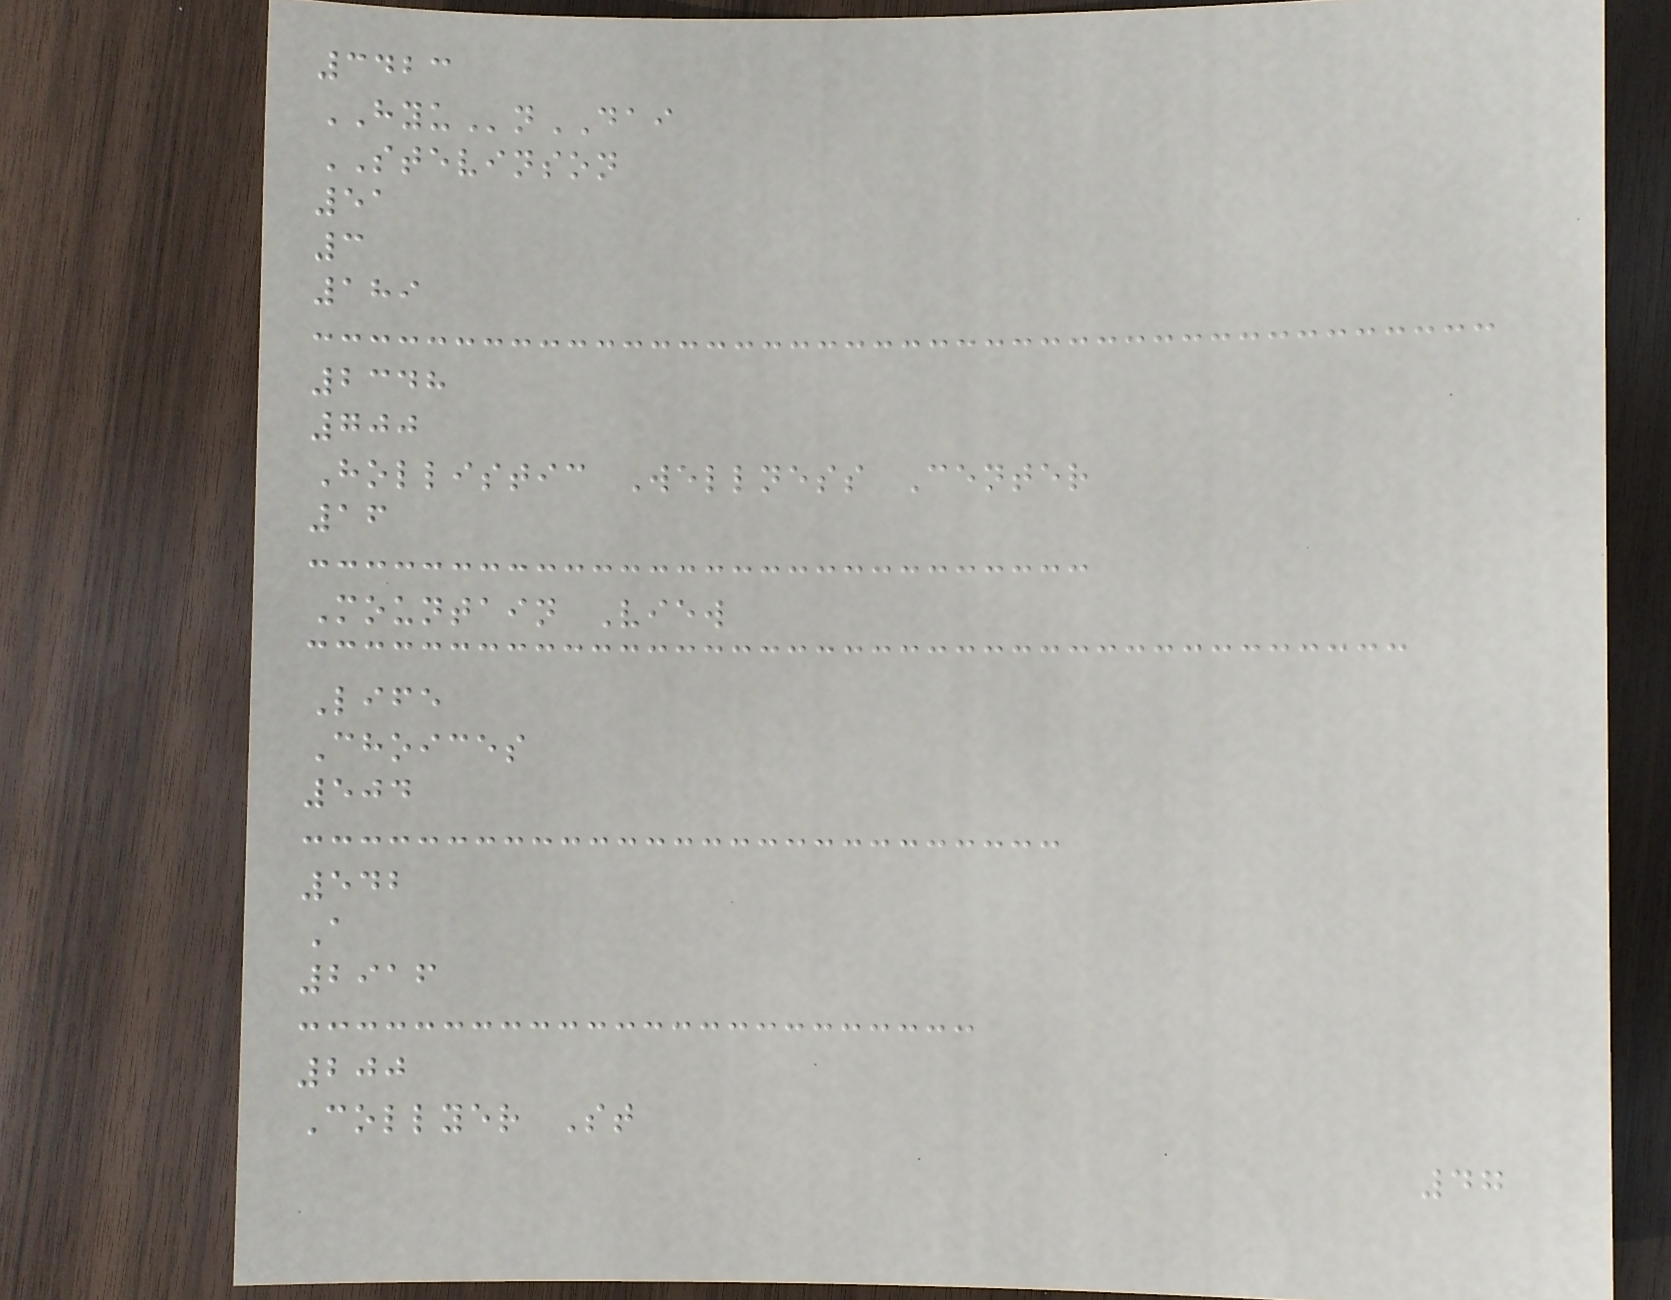3423
HYUnDAI
STEVINSON
51
3
189
2348
700
Hollistic Wellness Center
16
Mountain View
Life
Choices
504
542
A
2916
200
Collyer St
47
